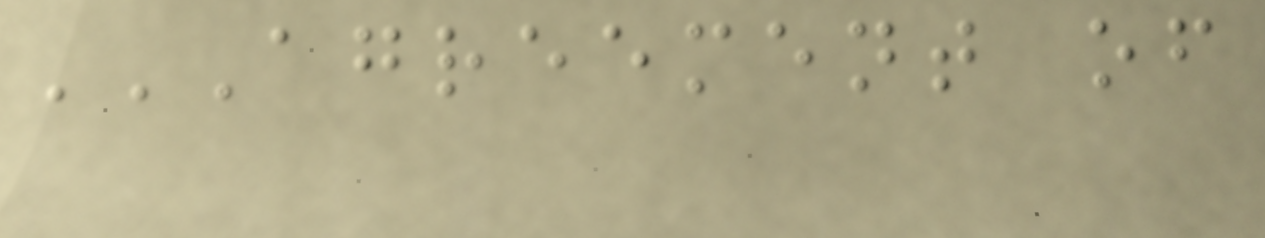AGREEMENT OF
